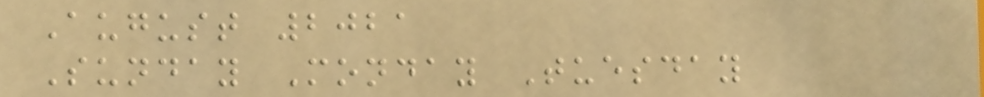August 2021
Sunday Monday Tuesday
